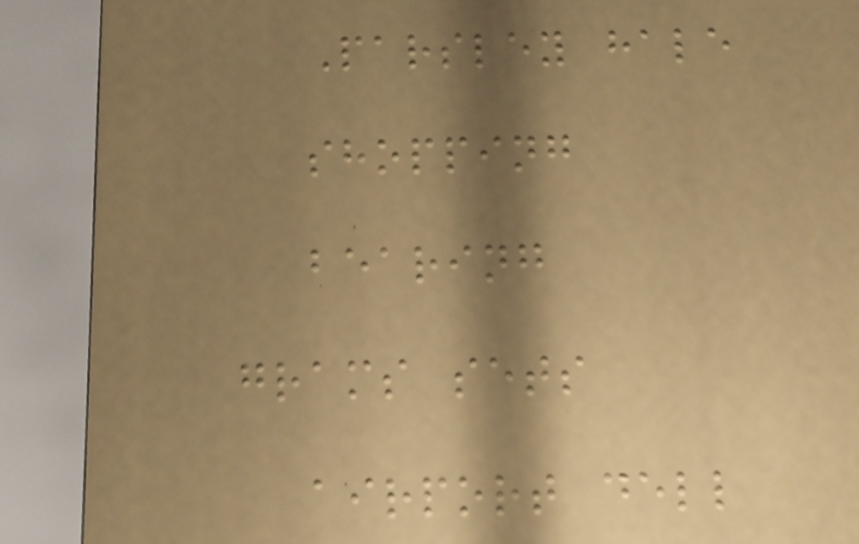Parsley hale
shopping
bearing
grams sets
airport dell
